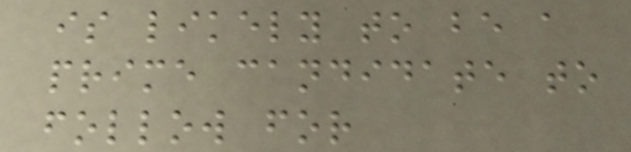is likely to be a
prime candidate to
follow for
